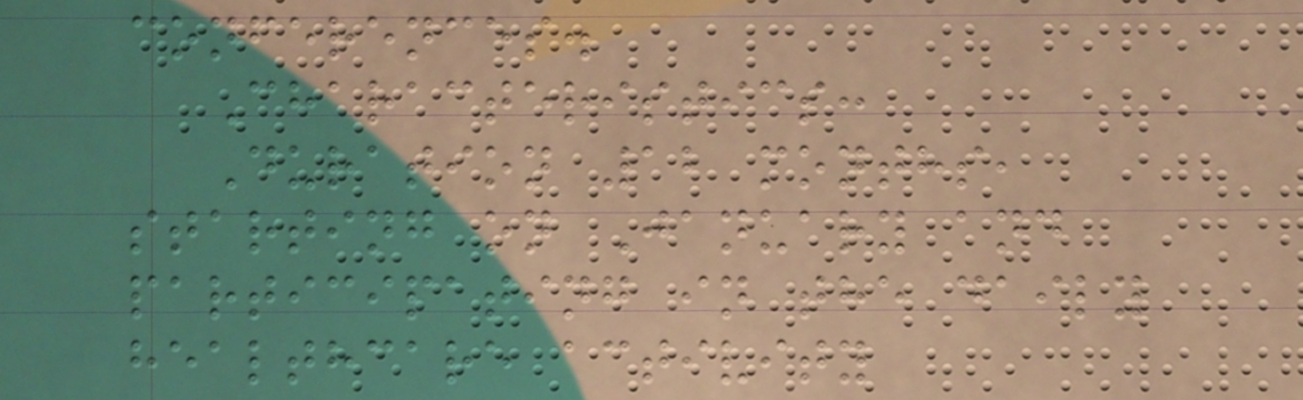conferences.
Characteristics:
Duration 12 months,
starting on January and
participating in the daily
healthcare activity
